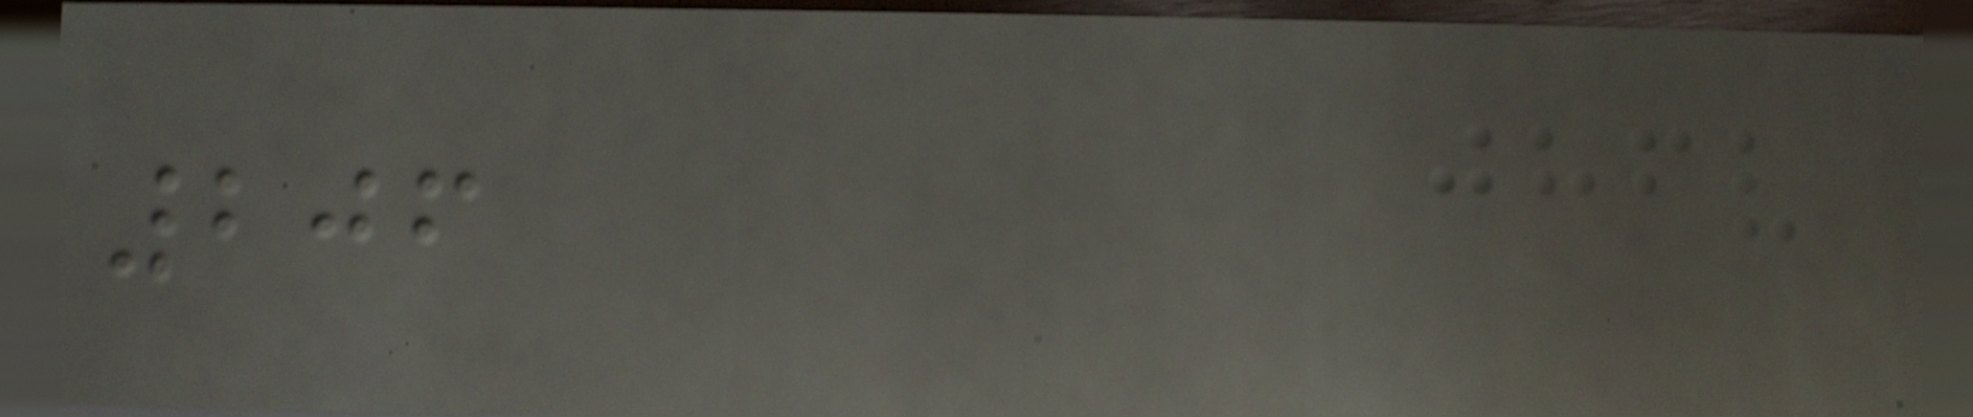206
